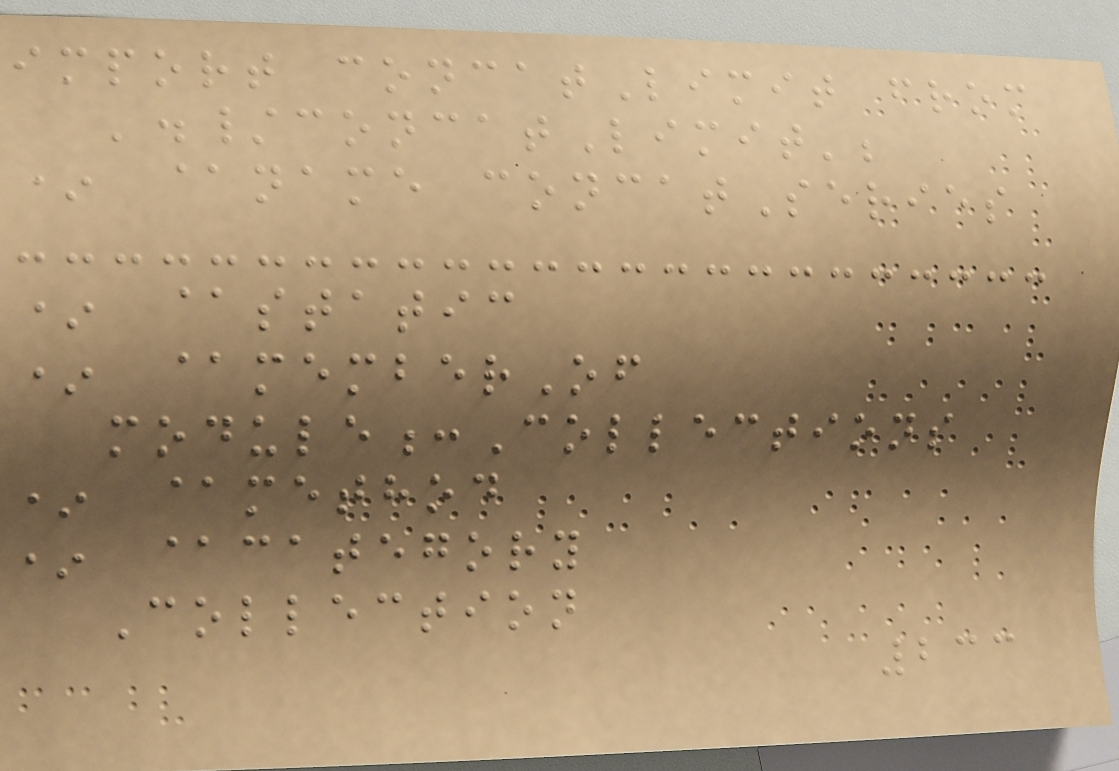import concatLimit from
'./concatLimit';
* @name concatSeries
* @static
* @memberOf
module:Collections
* @method
* @category
Collection
233
